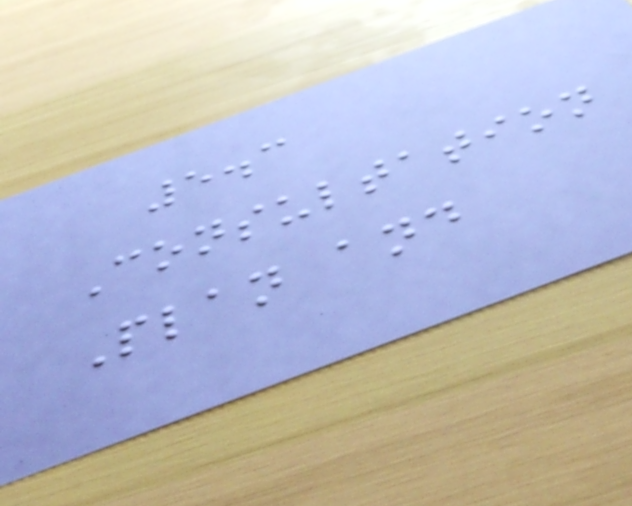5.3
Consultation
Plan and
